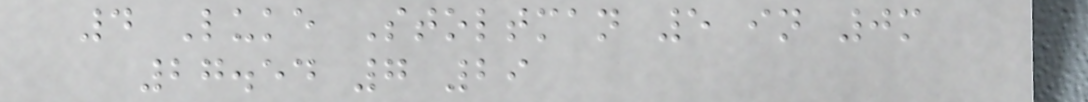4 Luke Stoltman 5 in 0m
27.54 7 29
